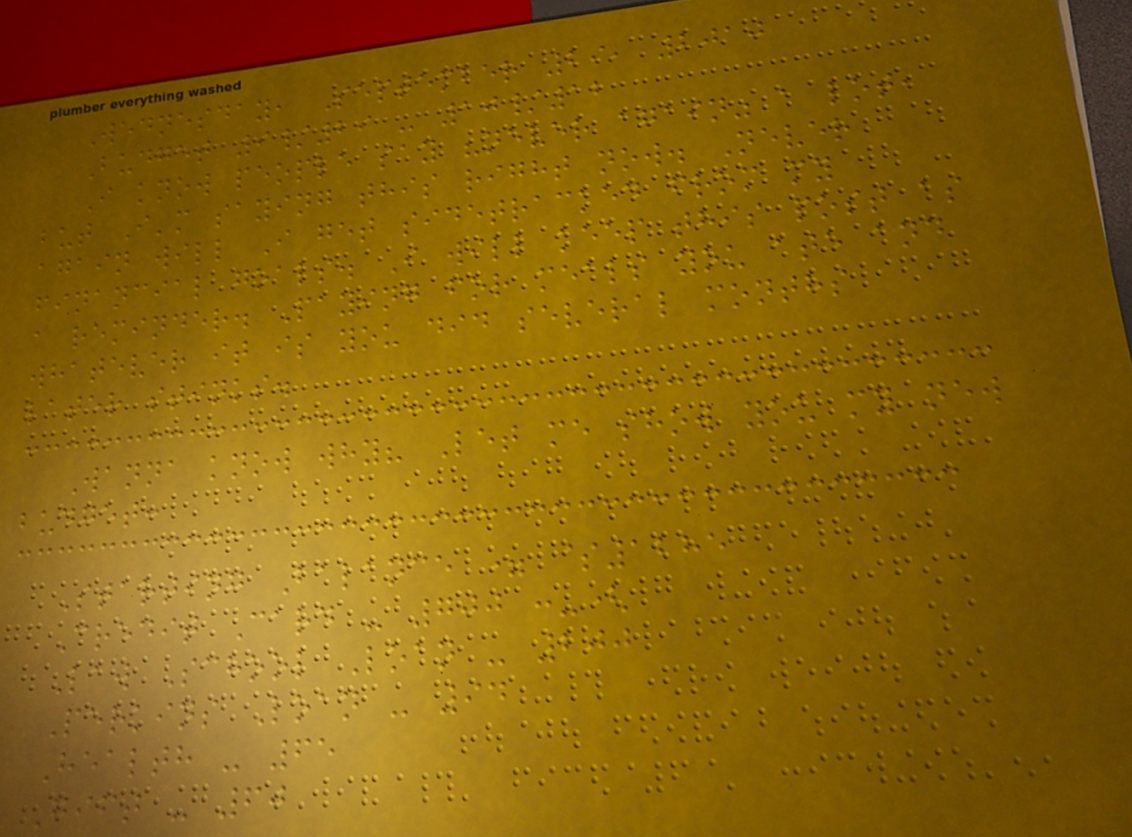Wednesday, September 29, 2010
Budget 9/29 - 10/12
I know people say "never again" a lot,
but I'm saying this right now. Never
again will I get sidetracked from my
financial goals. I will keep this post as
a reminder. Paying for meals you ate and
whatever it is you did several months
later stinks.
Wanna know why? Let me show you my new
budget:
Starting Balance = $1285
Credit Card - 700 :-(
Law School Loan - 200
Perkins Loan - 94
Health - 65
Gift - 60
